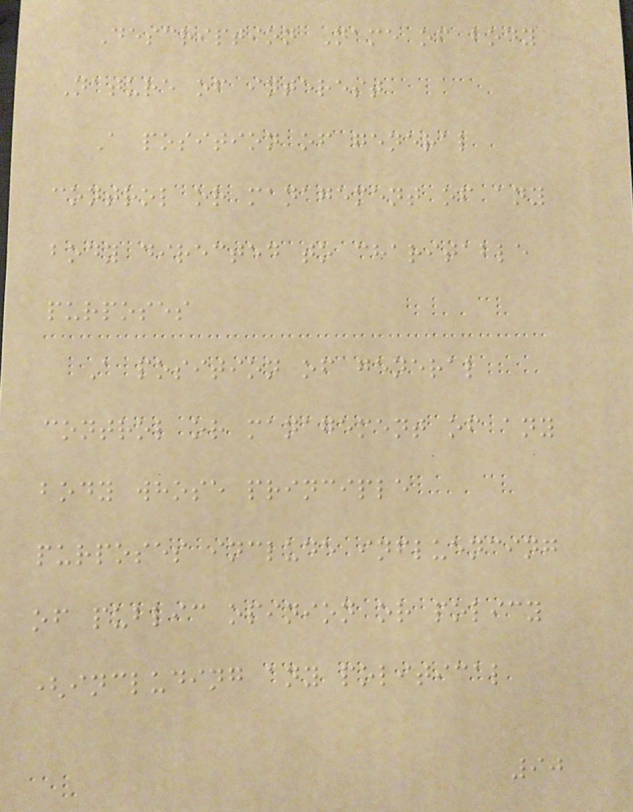Description Name of body
Nature of interest
A position of general
control or management of any
body directed to charitable
purposes
A position of general
control or management of any
body whose principle
purposes include influencing
of public opinion or policy
(including any political
90
